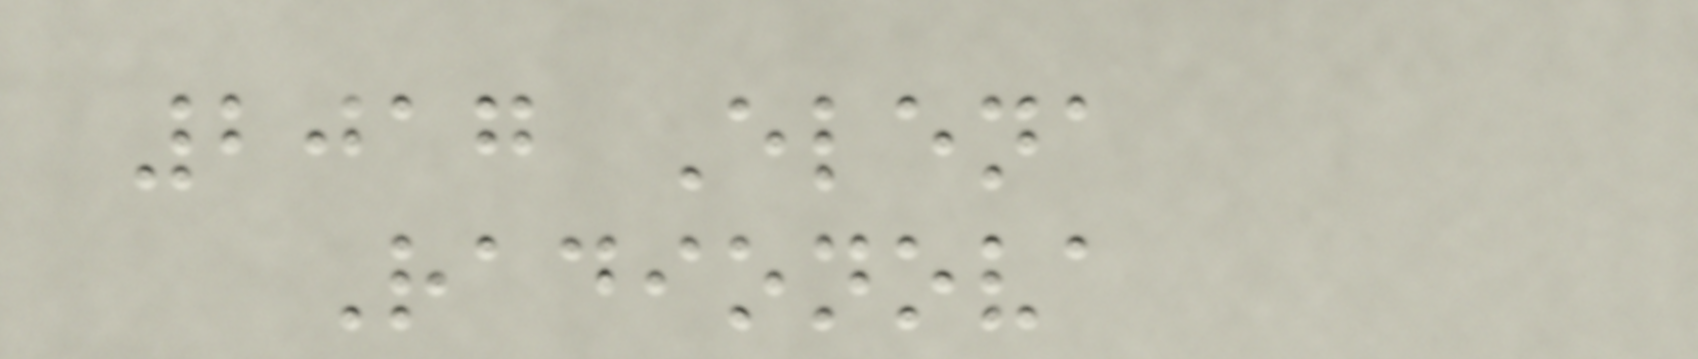2017 Elena
Radionova
